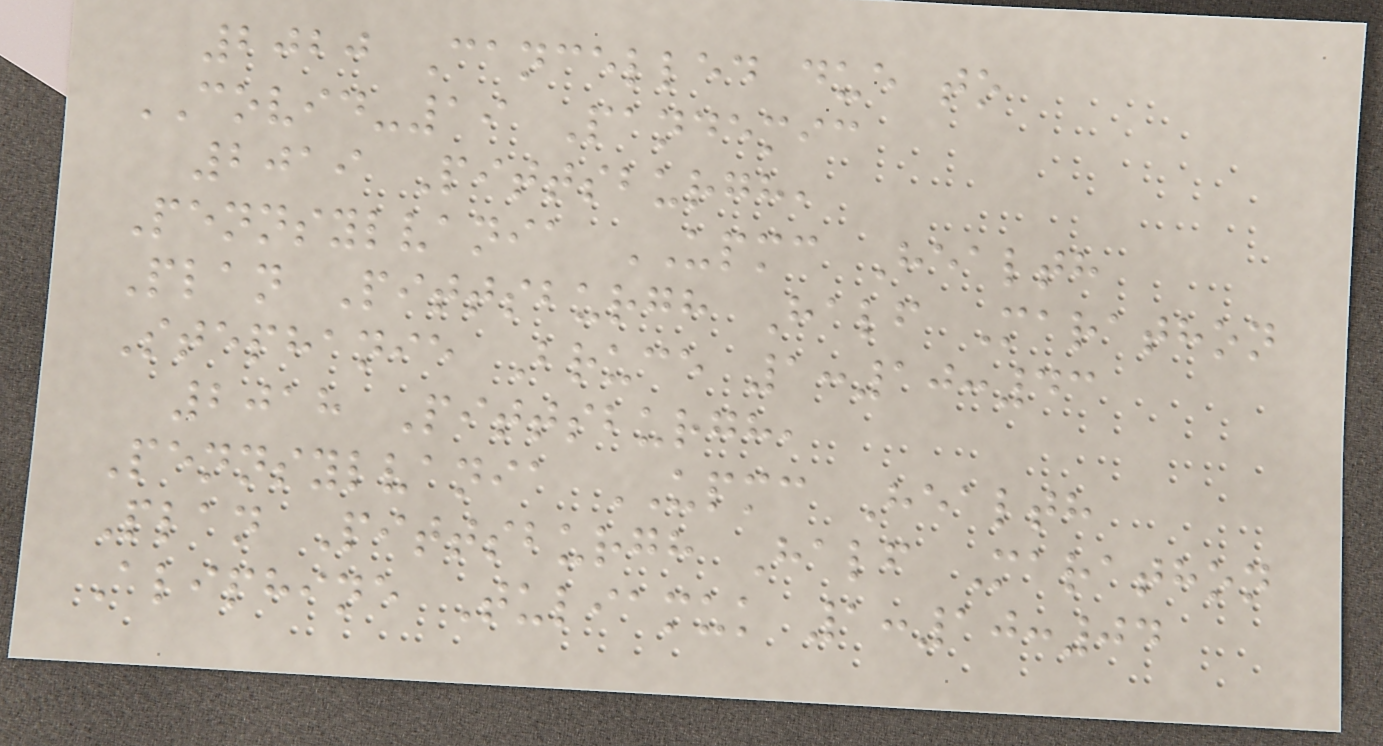2020 Cancelled due to
COVID-19 Pandemic
2019 Pittsburgh,
Pennsylvania UPMC Health
Plan Pittsburgh Half Marathon
Stephanie Bruce 1:10:43
2018 Pittsburgh,
Pennsylvania UPMC Health
Plan Pittsburgh Half Marathon
Aliphine Tuliamuk 1:10:04
